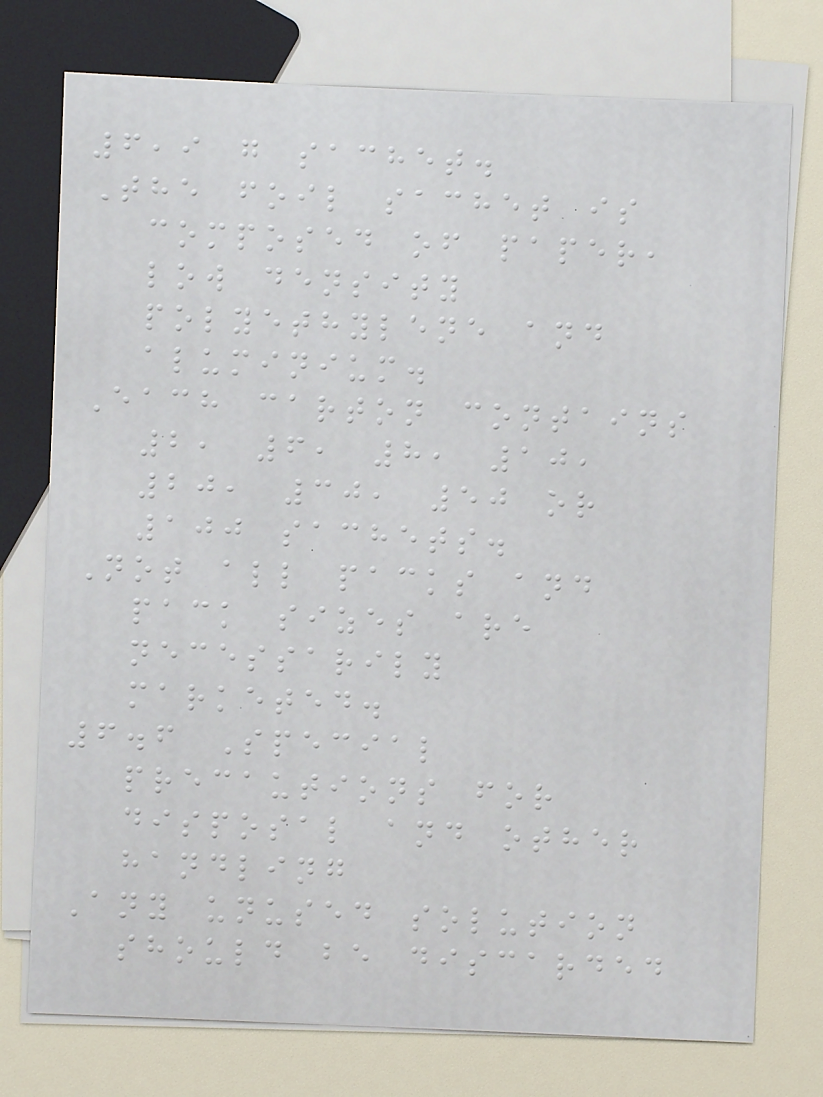6,9 g sachet.
The foil sachet is
composed of paper,
low density
polyethylene and
aluminium.
Each carton contains
2, 6, 8, 10,
20, 30, 50 or
100 sachets.
Not all packs and
pack sizes are
necessarily
marketed.
6.6 Special
precautions for
disposal and other
handling
Any unused solution
should be discarded
